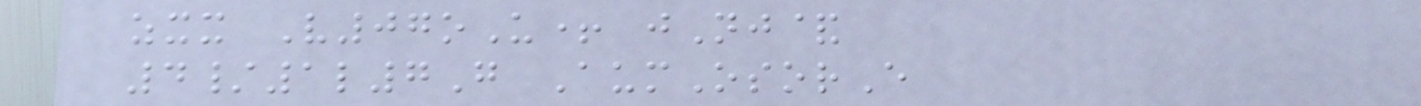zxx V07oU+ jNj&
4/1l7G AumOsorE
